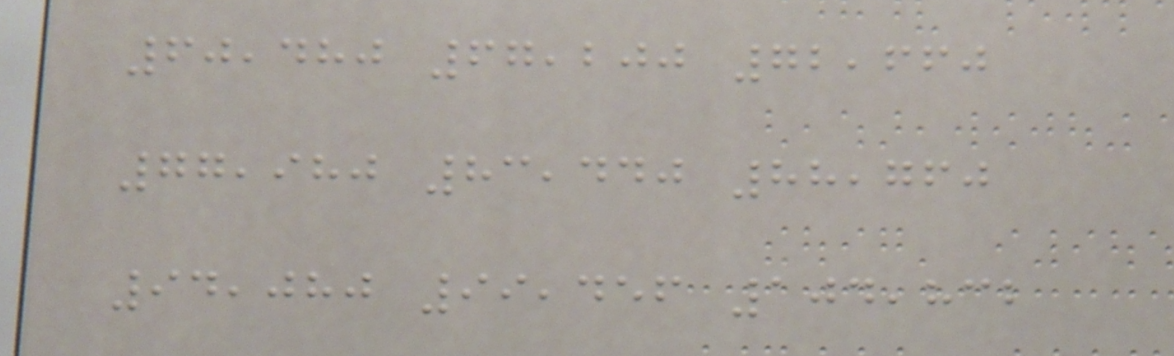60,480 67,200 72,660
77,980 83,440 88,760
94,080 99,456 104,832
